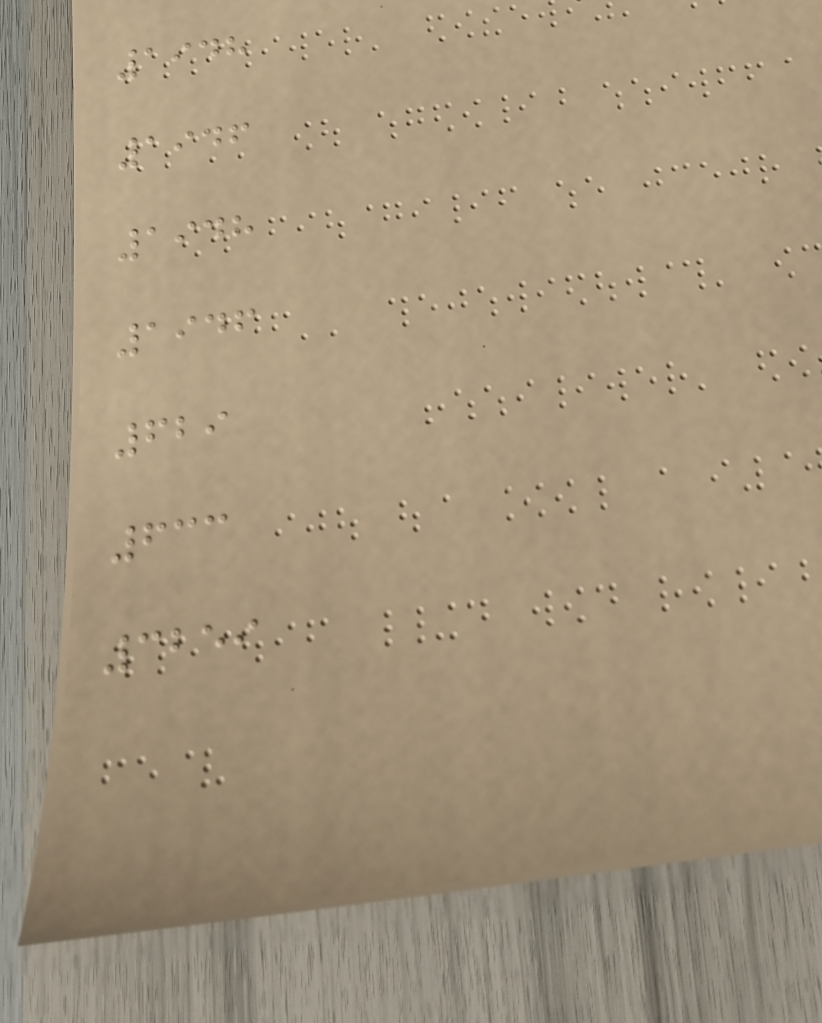1948
1946
1948
1946
629
633
3259
